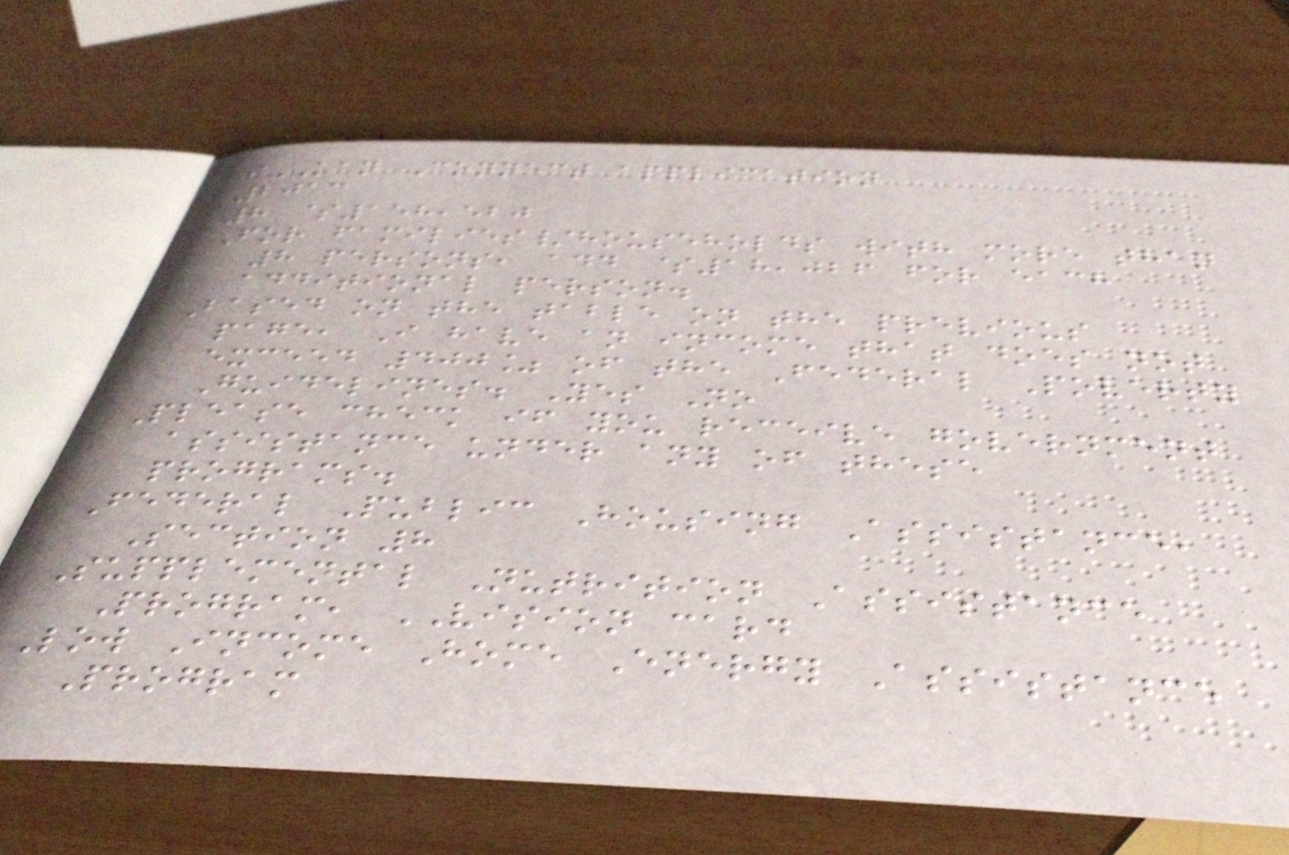iKAN Connect application
2013
8 $158,520
For families/households with more than
8 persons, add $18,026 for each
additional person.
Based on the table on the previous
page, I have an income that does not
exceed 400% of the Federal Poverty
Guidelines. Yes No
Please check if you receive government
assistance under any of these
programs.
Federal Public Housing Assistance,
Section 8
Supplemental Nutrition Assistance
Program, VISION card
Low Income Home Energy Assistance
Program
